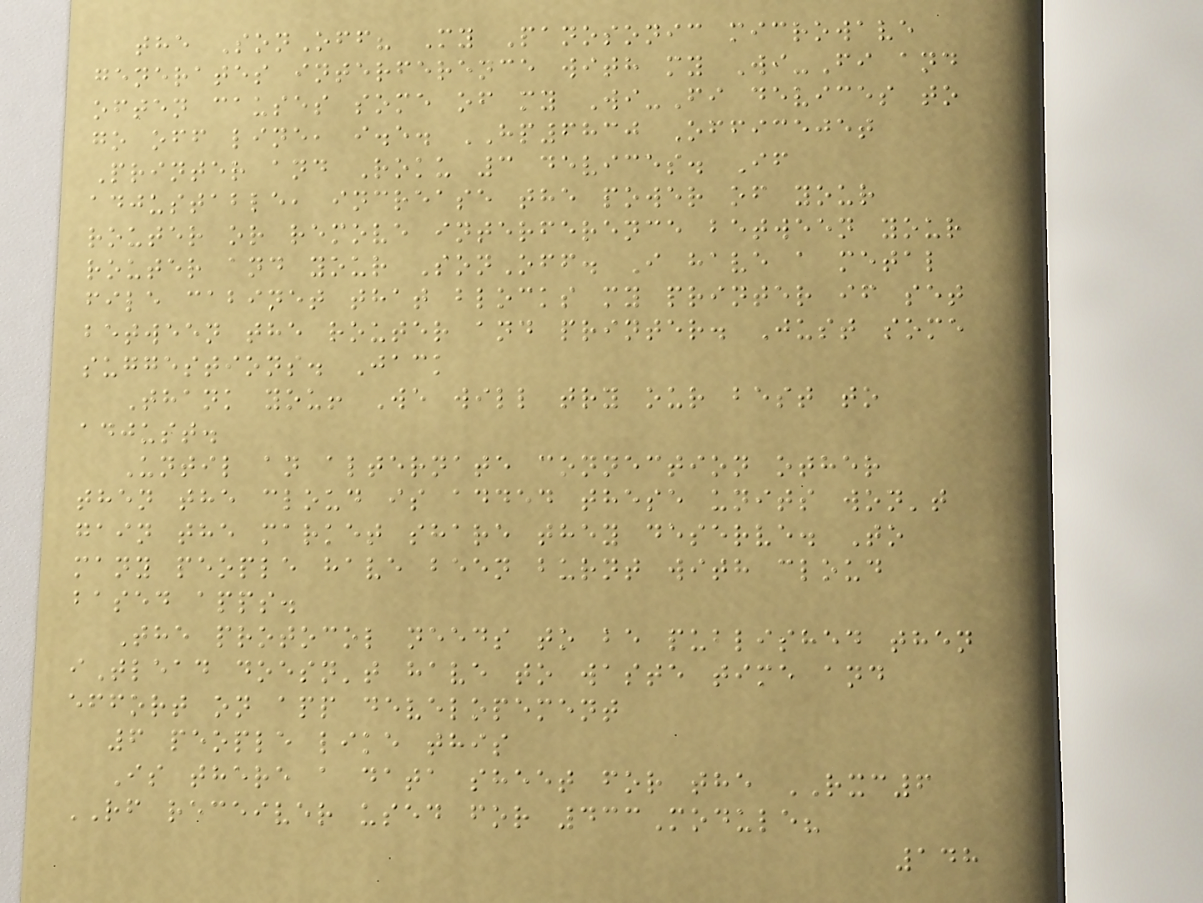the SonOff? My Panosonic microwave
generates interference with my Wi-Fi and
often causes some of my Wi-Fi devices to
go off line, i.e. HP6830 Officejet
Printer and Roku 3 devices. If
adjustable, increase the power of your
router or remove interference between your
router and your SonOff. I have a metal
file cabinet that blocks my printer if set
between the router and printer. Just some
suggestions. Jack
Thank you! We will try our best to
adjust.
Until an alternate connection other
then the cloud is added these units won't
gain the market share they deserve. To
many people have been burnt with cloud
based apps.
The protocol needs to be published then
iTlead doesn't have to waste time and
effort on app developement
6 people like this
Is there a data sheet for the RXC6
RF receiver used for 433Module?
148
